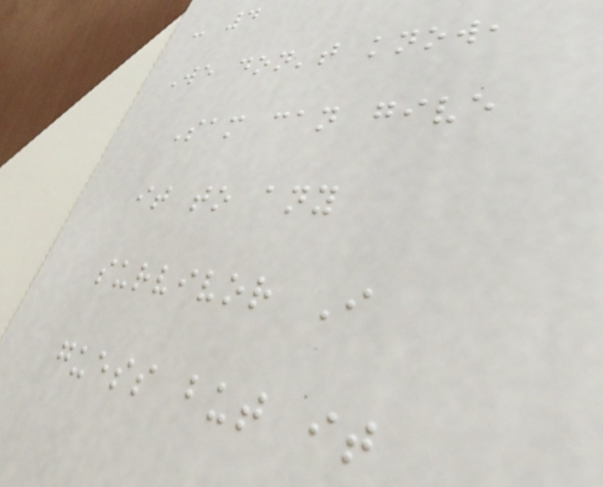- 4
We don't know,
Sam can give
it to any
survivor I
guess but it
